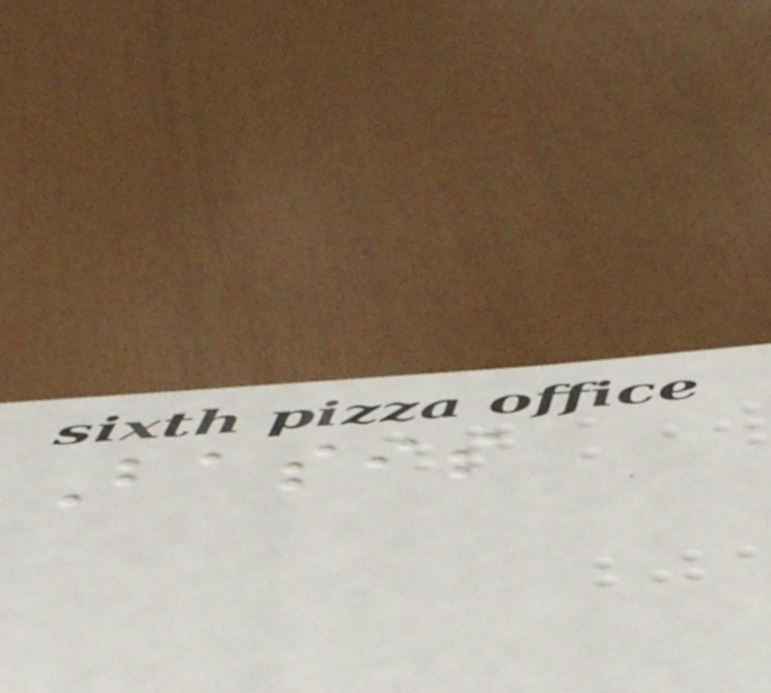Basis
